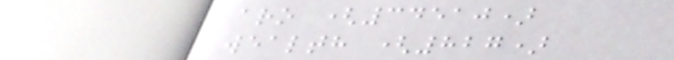aro (34510)
wealth (827)
